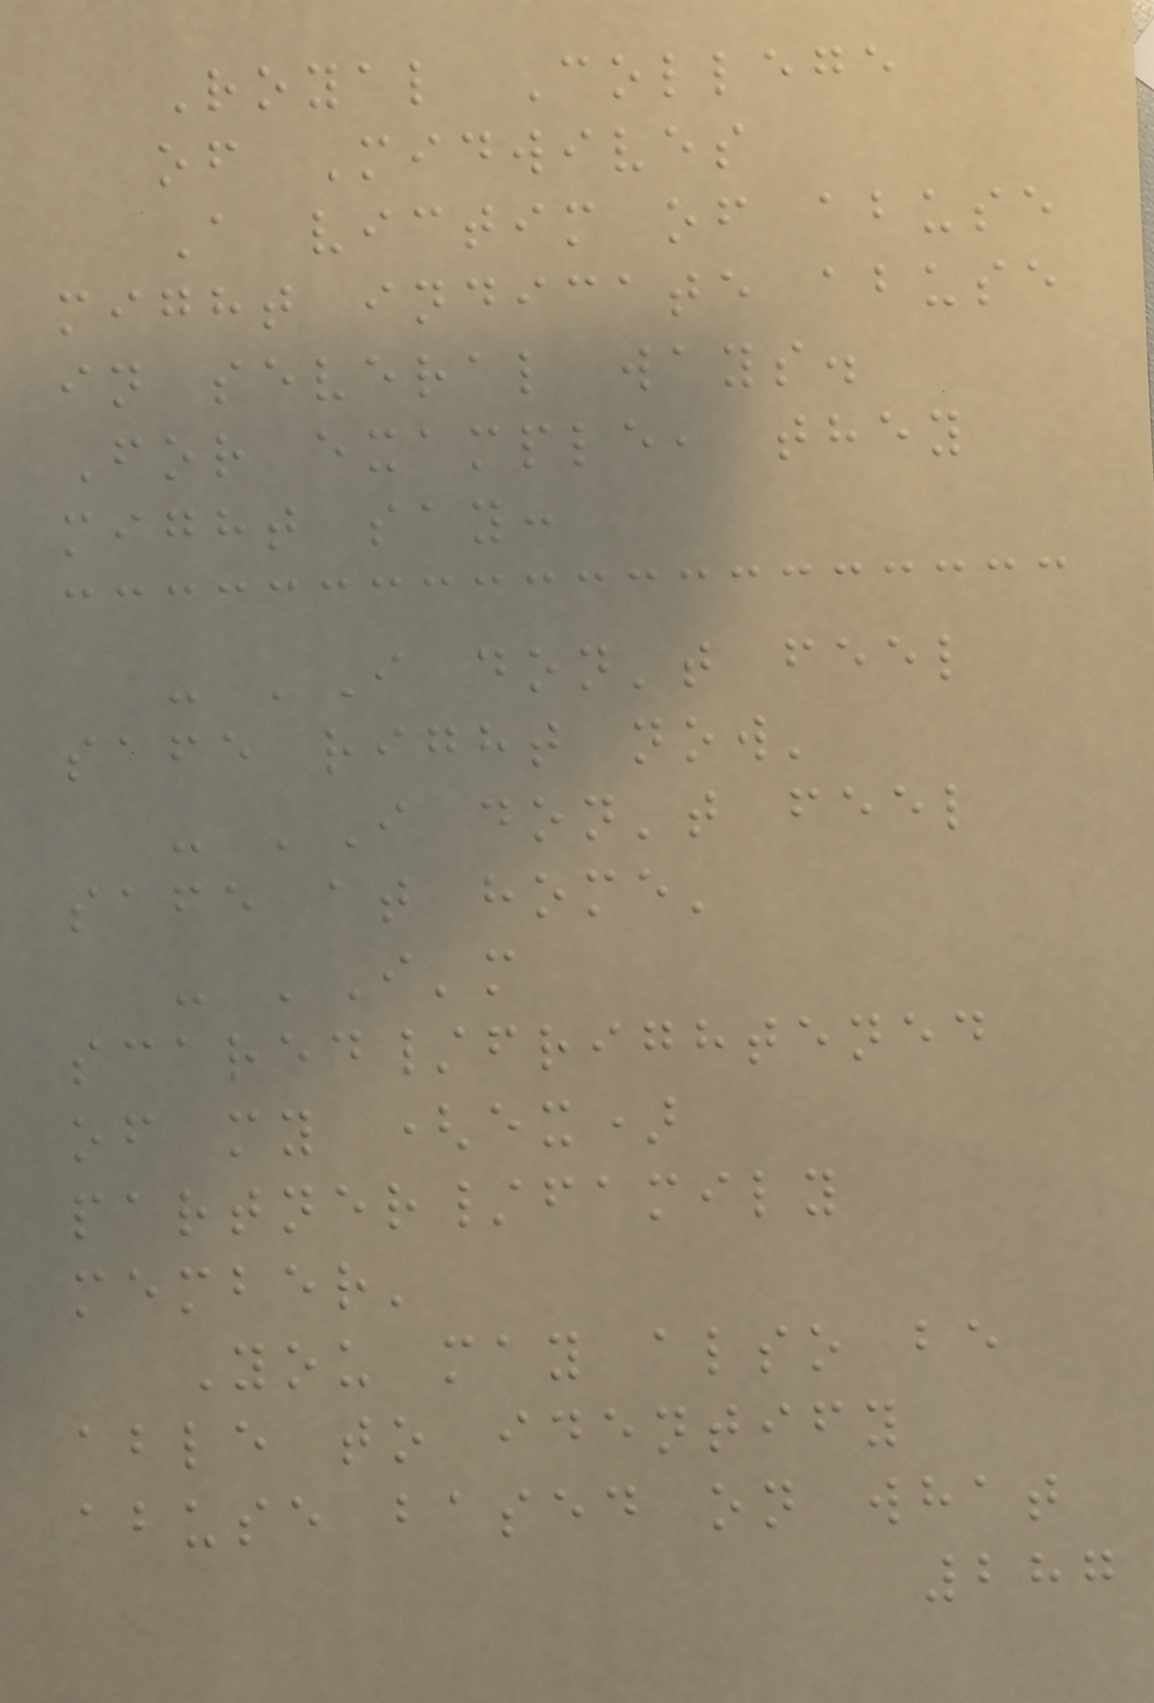Royal College
of Midwives
A victim of abuse
might indicate abuse
in several ways.
For example, they
might say:
- 'I don't feel
safe right now'
- 'I don't feel
safe at home'
- 'I'm
scared/frightened
of my (ex)
partner/family
member'
You may also be
able to identify
abuse based on what
287
